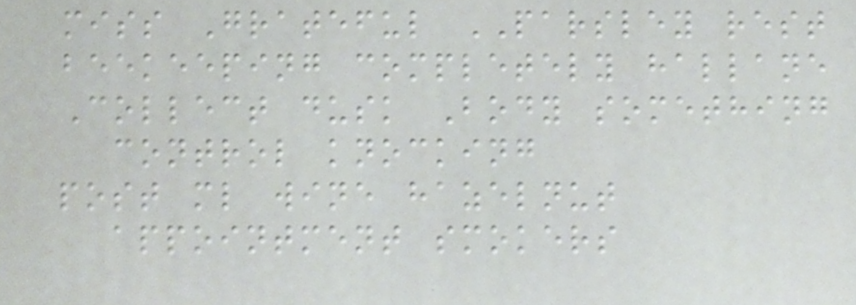miss Grateful PARSLEY rest
beekeeping completely hallane
Collect dusk Body something
control knocking
post ml wine hazelnut
appointment smokers
